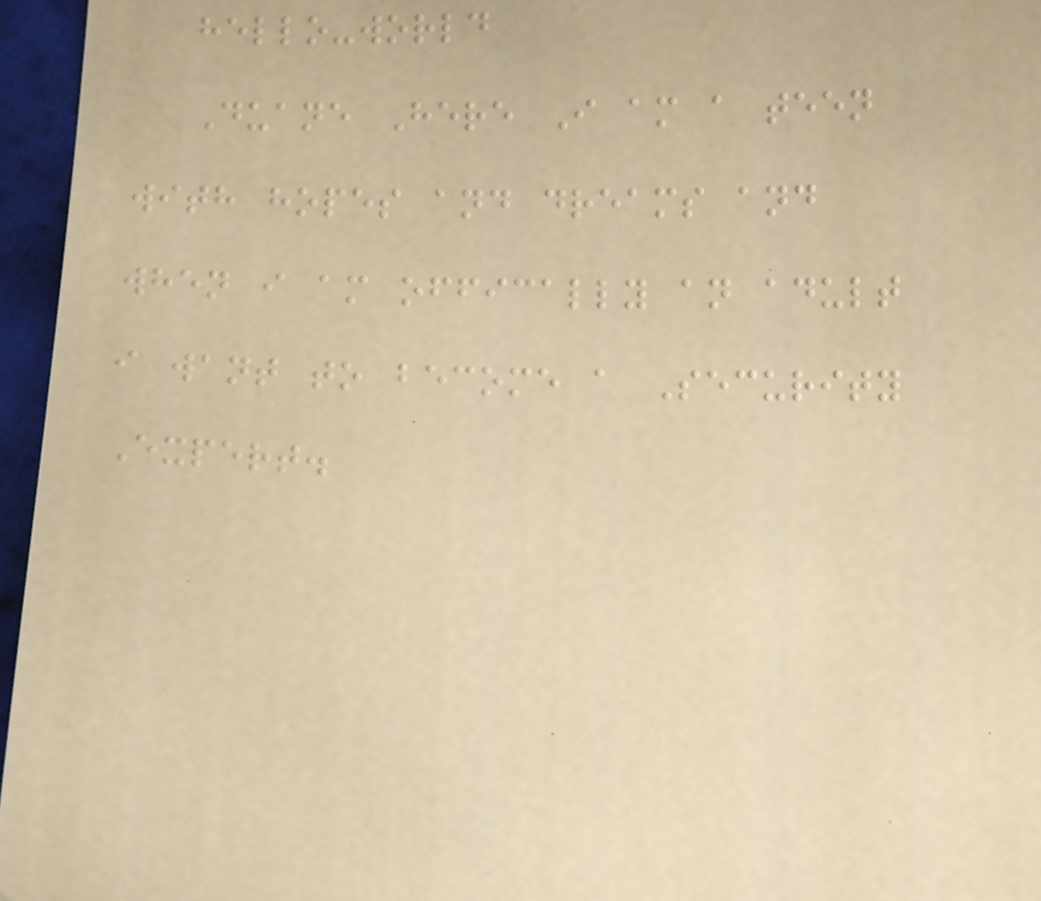hello-world
Duane Here I am a teen
with hopes and dreams and
when i am offically an adult
i want to become a Security
Expert.
